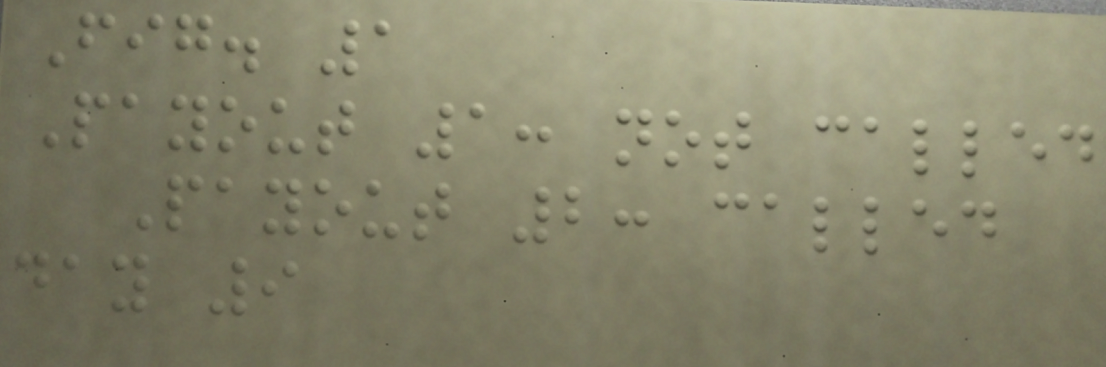Fig. 1
Payout 1: not called
Payout 2: called
day 9
